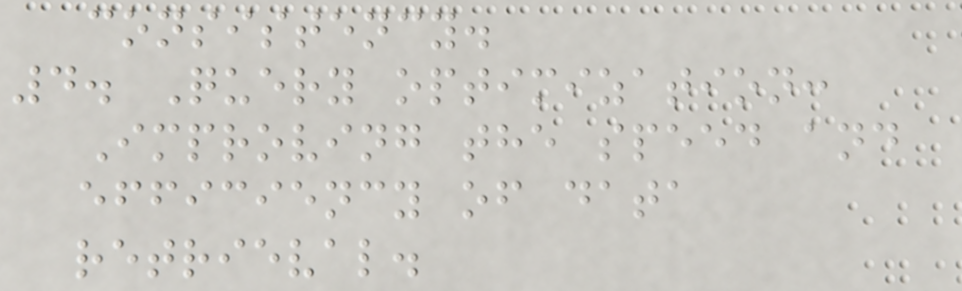consistency.
4. Query optimization:
Improving the speed and
efficiency of data
retrieval.
